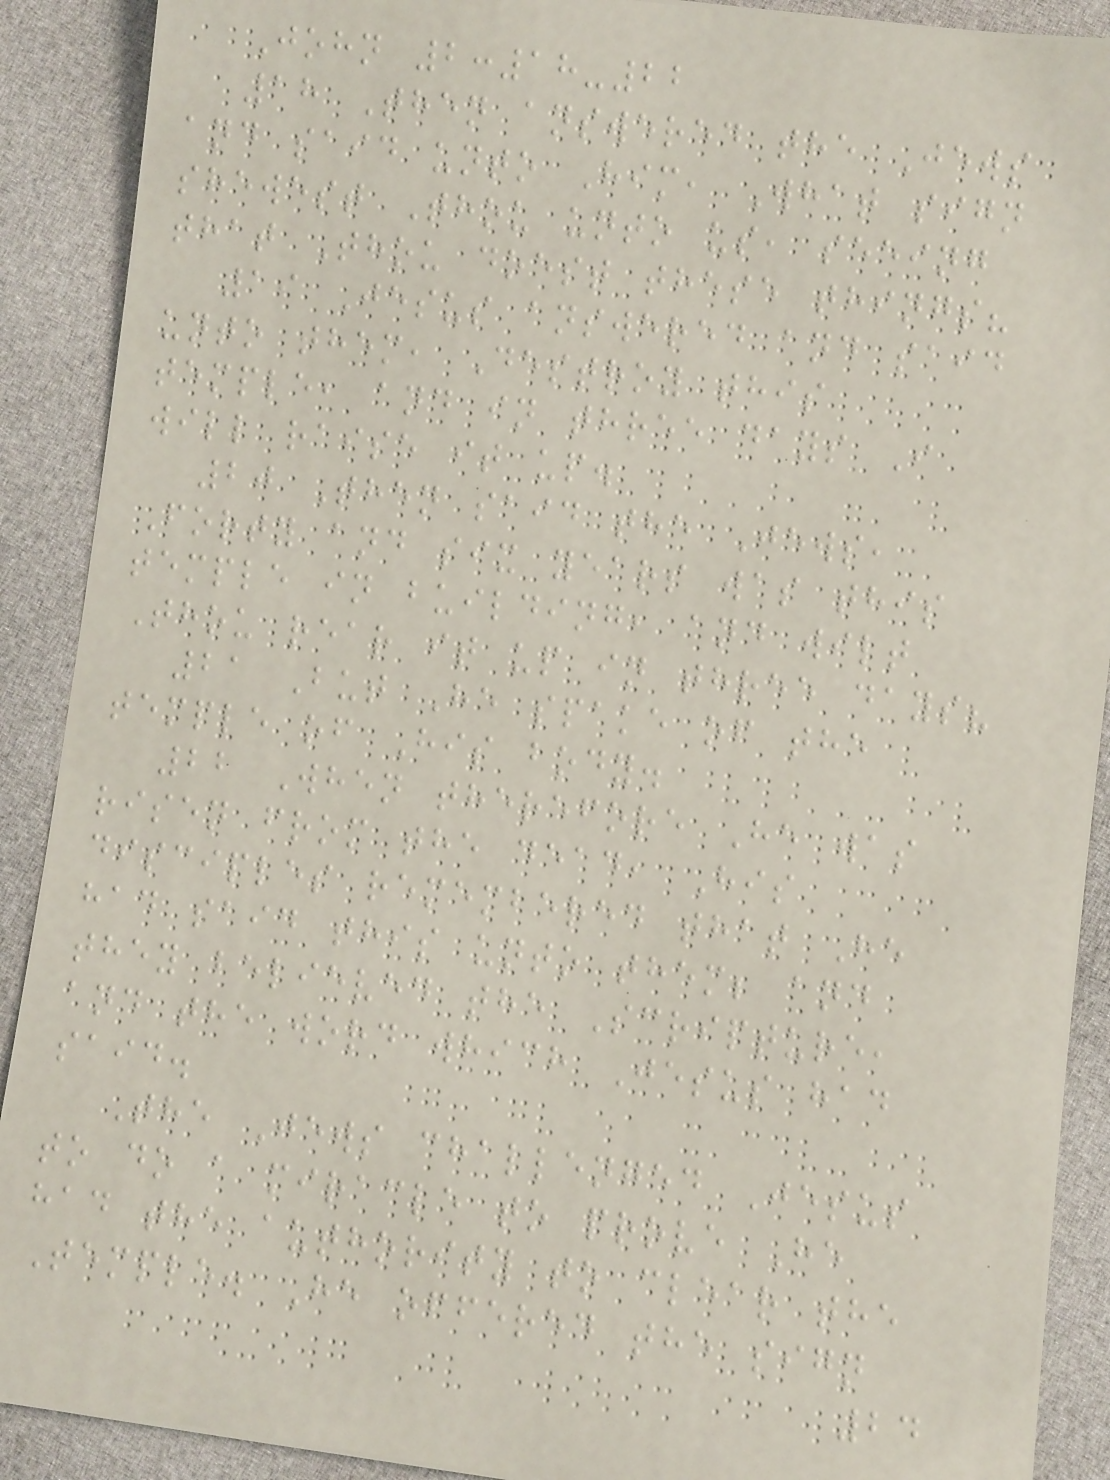John 2:18-22
18 Then answered the Jews
and said unto Him, What sign
shewest Thou unto us, seeing
that Thou doest these things?
19 Jesus answered and said
unto them, Destroy this
temple, and in three days I
will raise it up.
20 Then said the Jews,
Forty and six years was this
temple in building, and wilt
Thou rear it up in three days?
21 But He spake of the
temple of His body.
22 When therefore He was
risen from the dead, His
disciples remembered that He
had said this unto them; and
they believed the Scripture,
and the word which Jesus had
said.
The Jews challenged Jesus
to do a miracle to prove He
had the authority to clear the
Temple. He offered the sign
24
